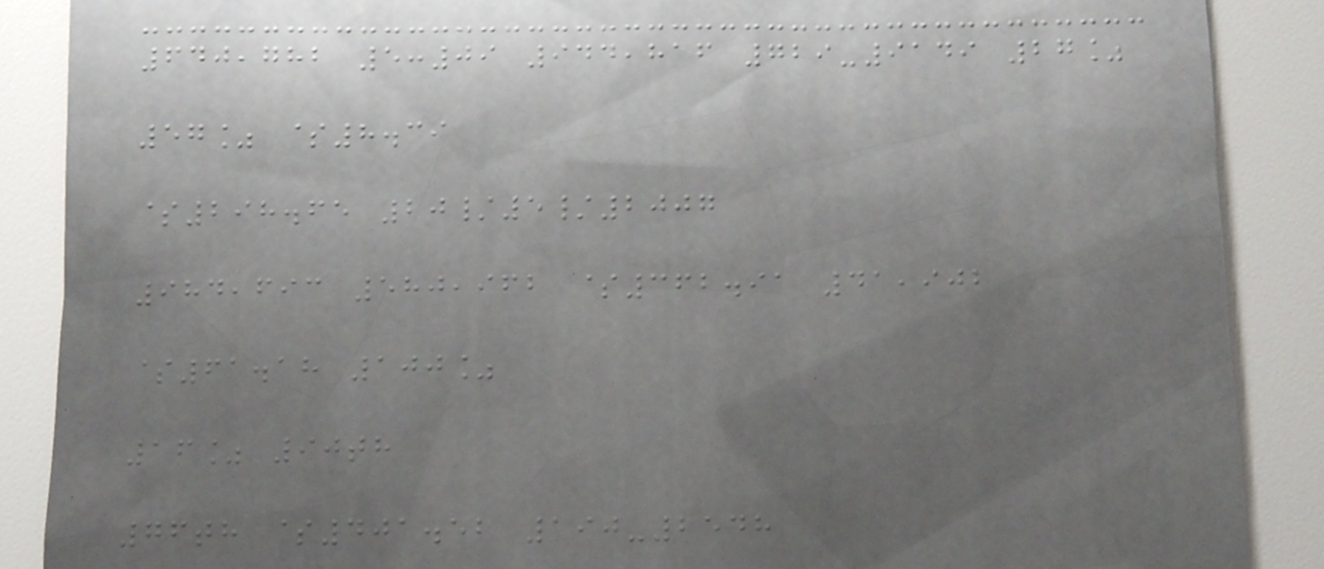640,782 5:09 944,816 729-9149 27%
57% $8.39
$298.65 20/5/2007
984,693 580,962 $362.91 41,902
$61.18 100%
16% 90th
76th $401.52 190-2548
